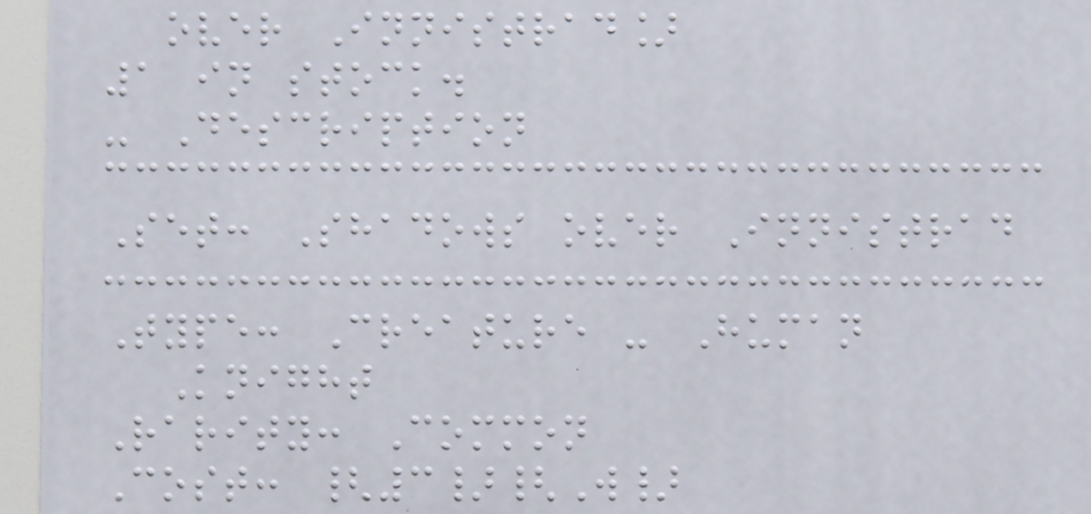over Innistrad]
1 in stock.
- Description
Set: Shadows over Innistrad
Type: Creature - Human
Knight
Rarity: Common
Cost: {3}{W}
